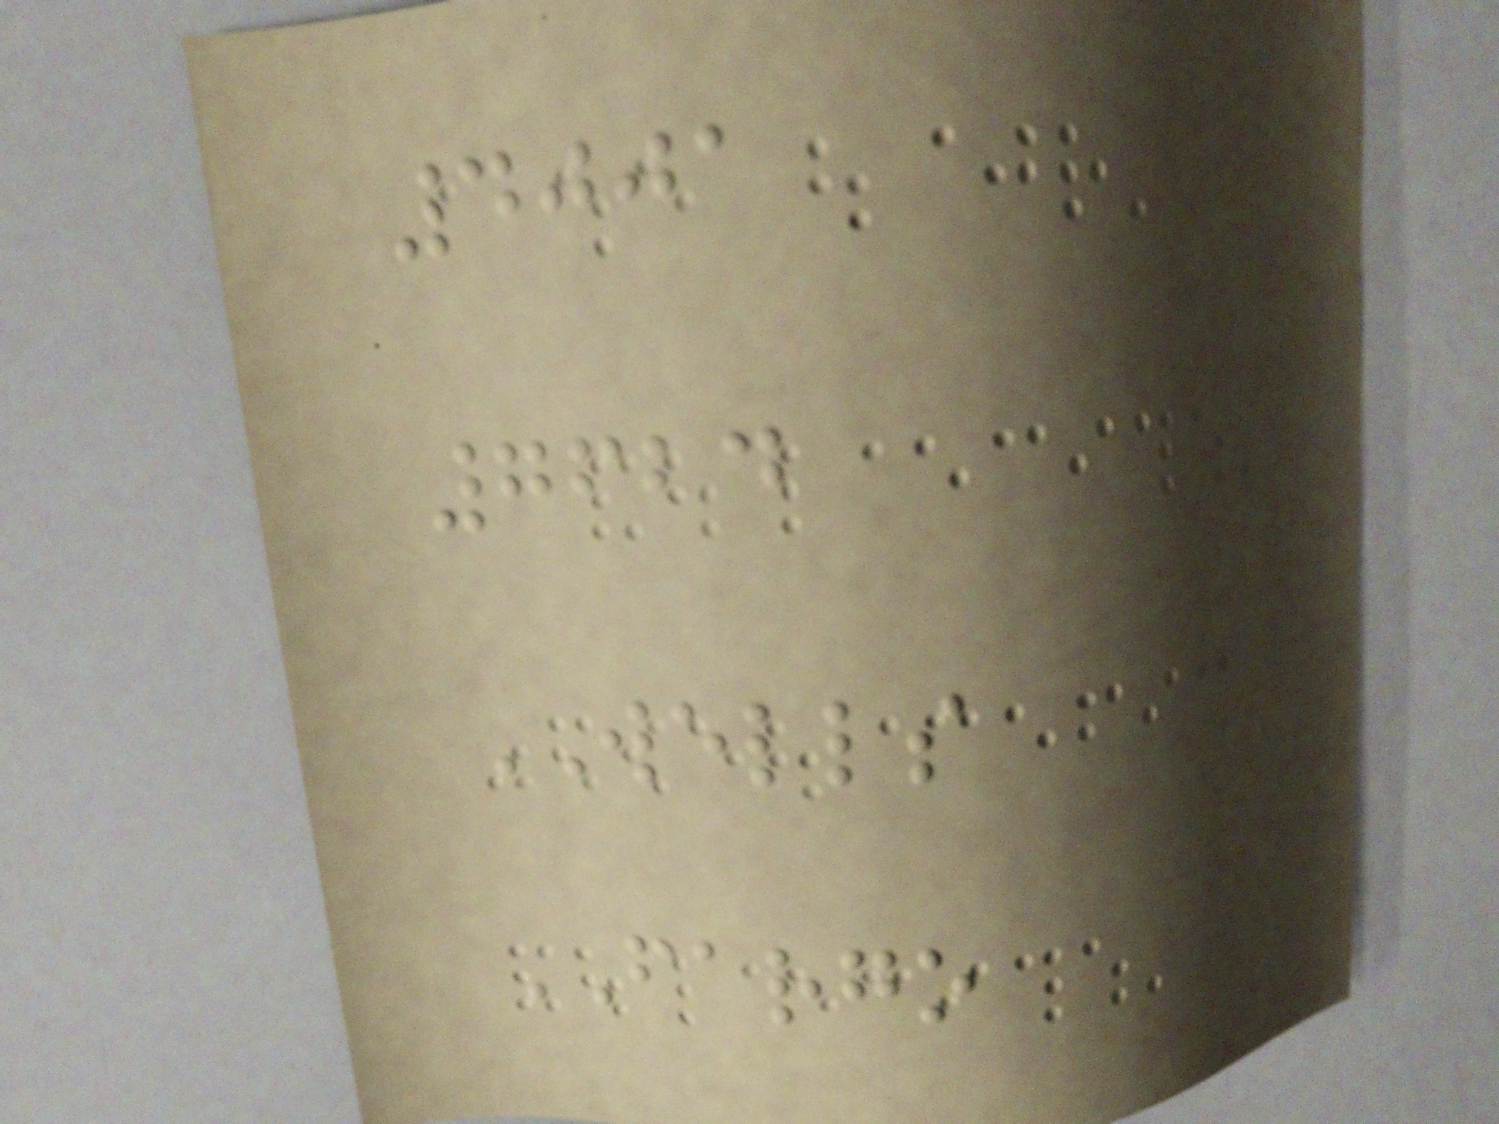4001
7624
WELLS
FARGO
